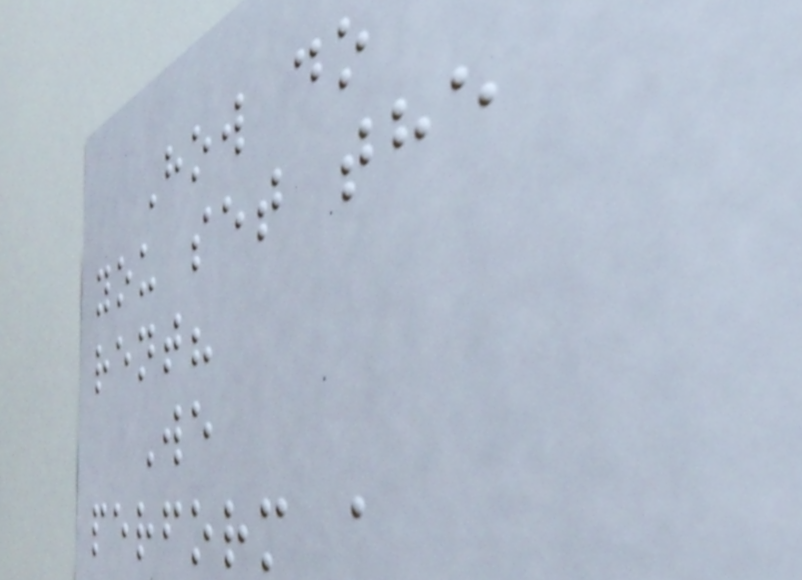How do
you set the
rent?
We
perform a
